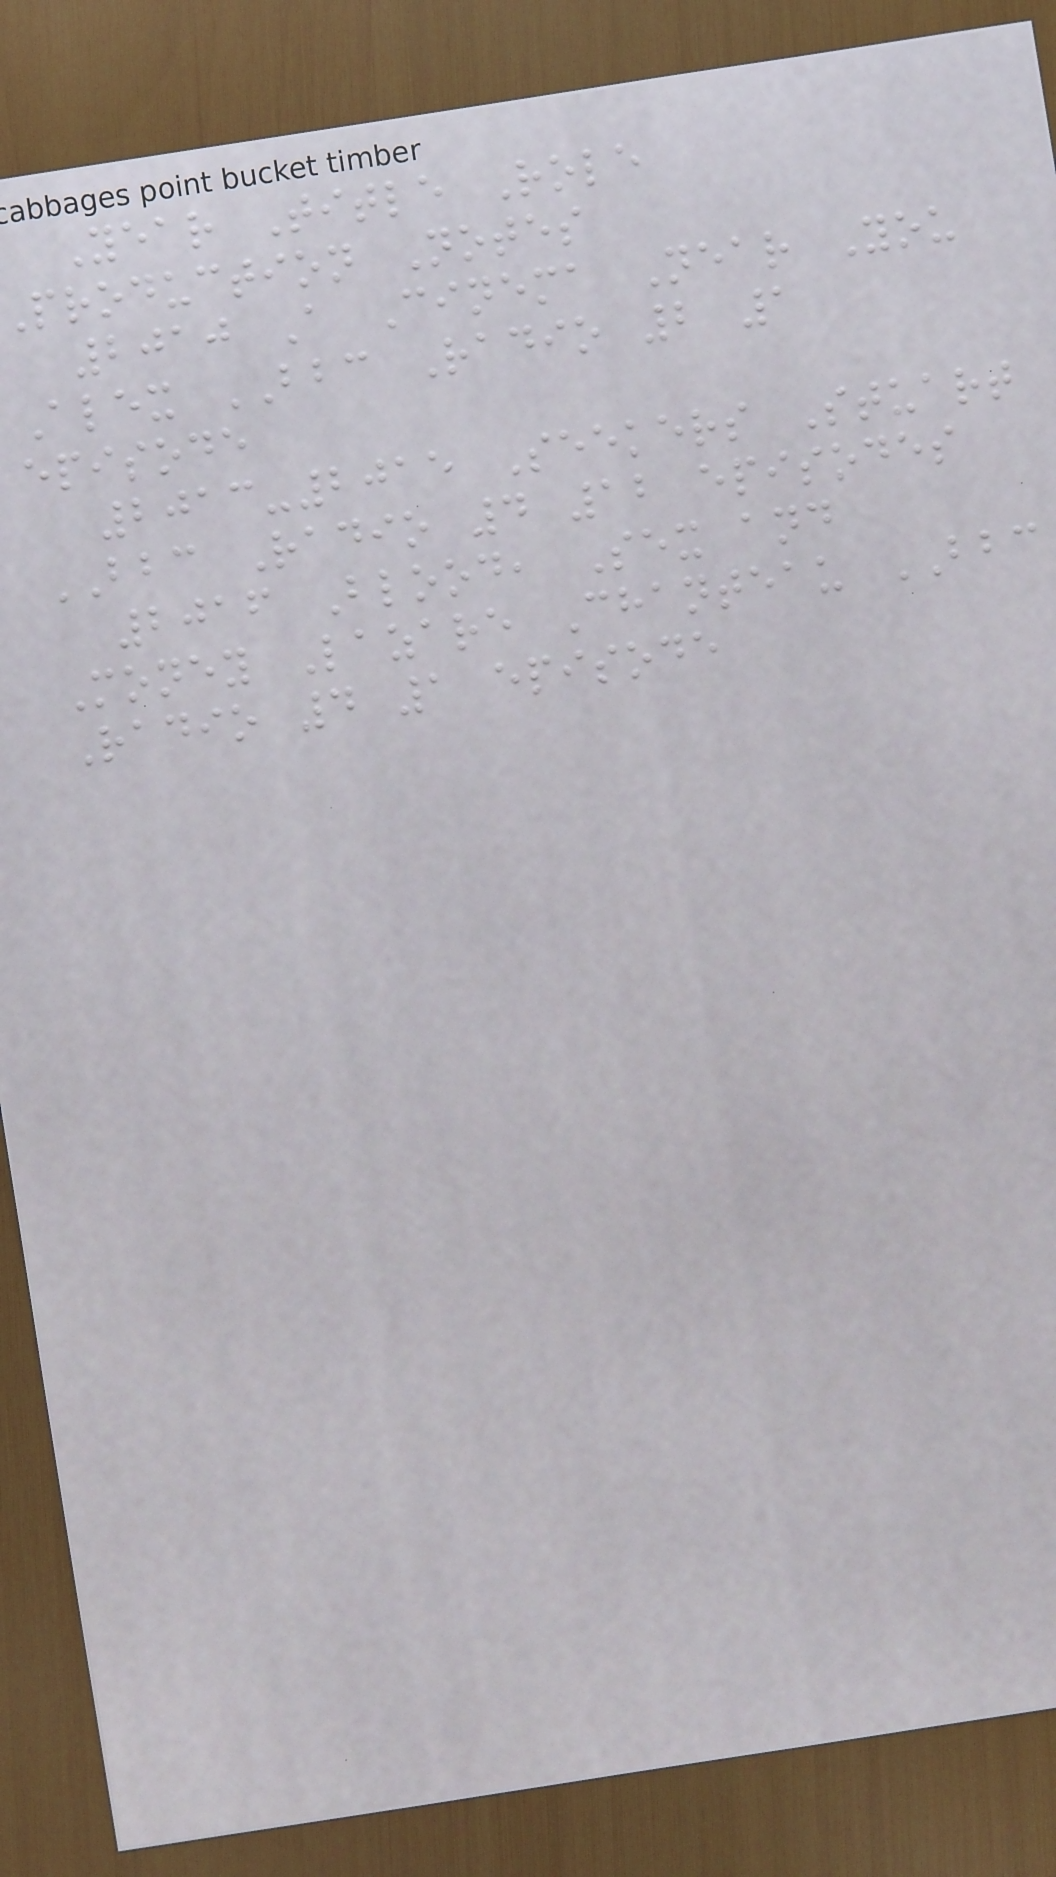Year Title Role
production Notes
2010 A Cinema Near You
Alex BBC Radio 2 1
episode
2013-2015 Seekers Stuart
BBC Radio 4 12 episodes
2016 Blood, Sex and
Money Lazare Chanteau BBC
Radio 4 1 episode
